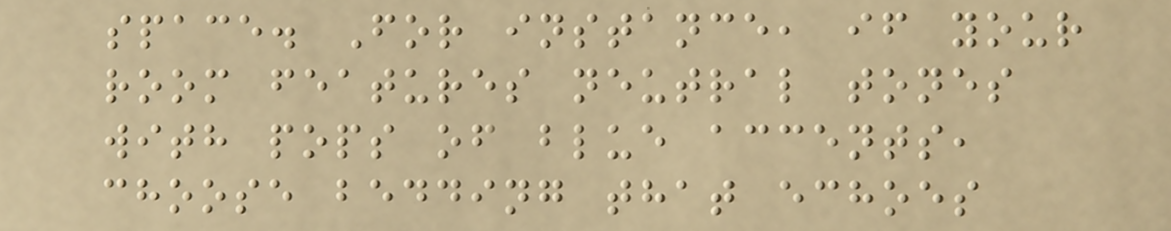space. For instance, if your
room features neutral tones
with pops of blue accents,
choose bedding that echoes
